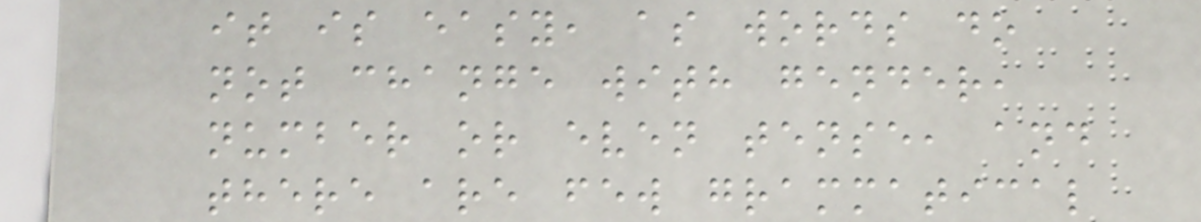it is easy, as words do
not change with gender,
number or even tense, and
there are few grammatical
